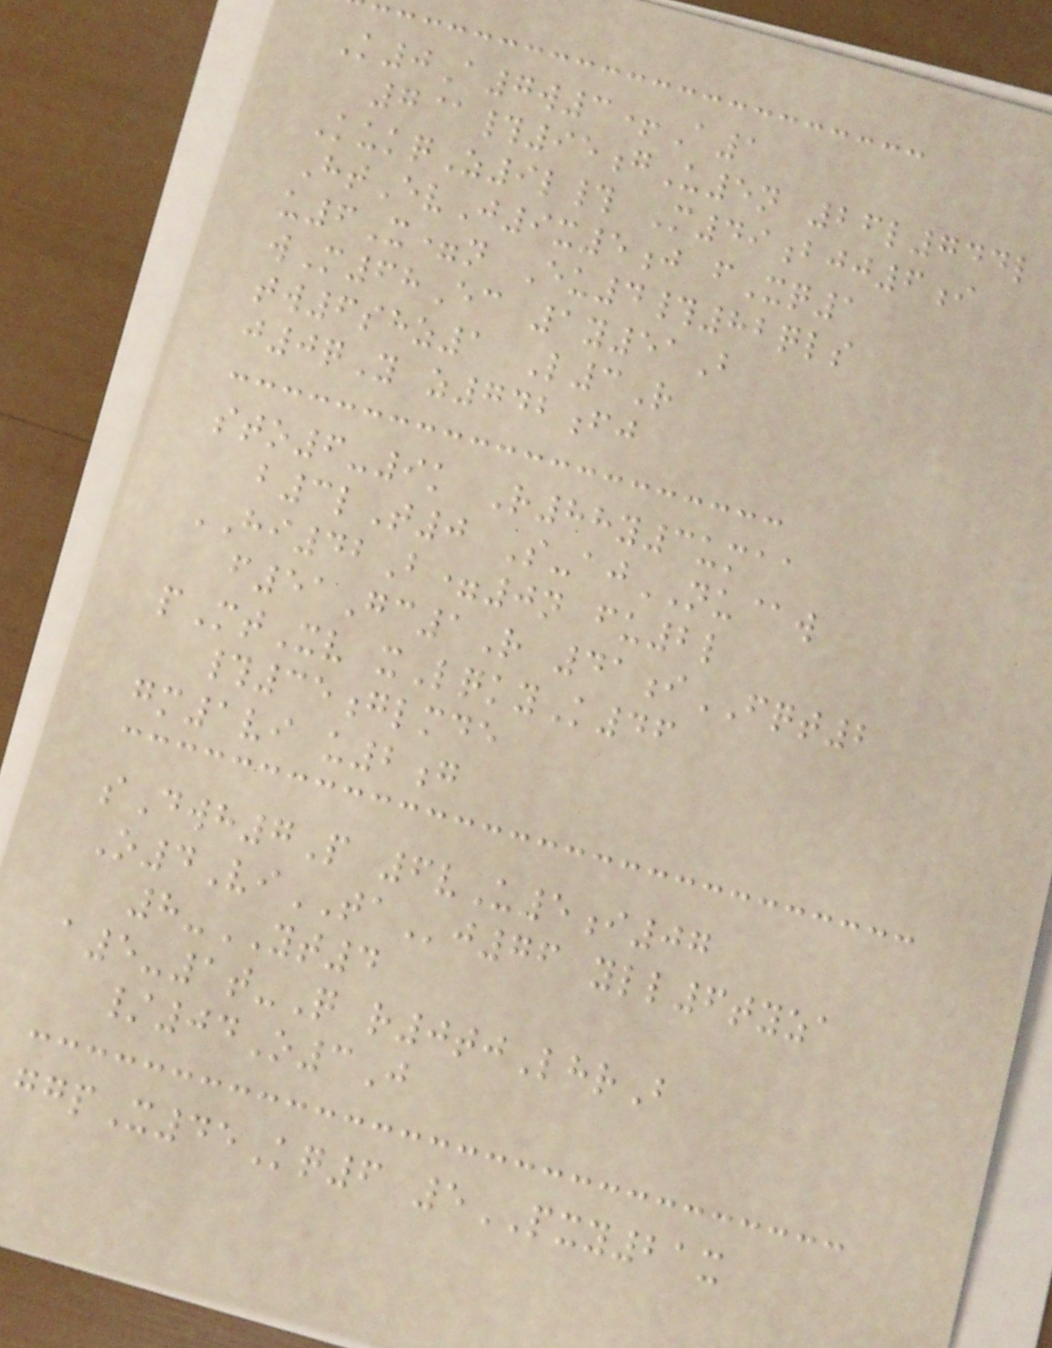K0A7w3+A1
7@#95gU5n 26l744l
KukqZ9l# M49bjj6i
HtEvJ9x5j fXq1
u6X=n Eu4#82qls
wM68Ec 1y51B
tw6shz1 L3R
j0qY z742fj
sto6-9k R88y3umaa
b3lT0 S-ajNU@w
HI42B=0n fu2l
f51Gc1R 41iFQT2
pMtXv xLqkyK46
#35glmde
gm1vi u2g
sDwh7P 6vU5i07
O4ViTAj76 yll6tyza
8-YT4
a5-1t-Q r0tjLhrB
/04O3J
ggpX45Kq6 5PXY21x
